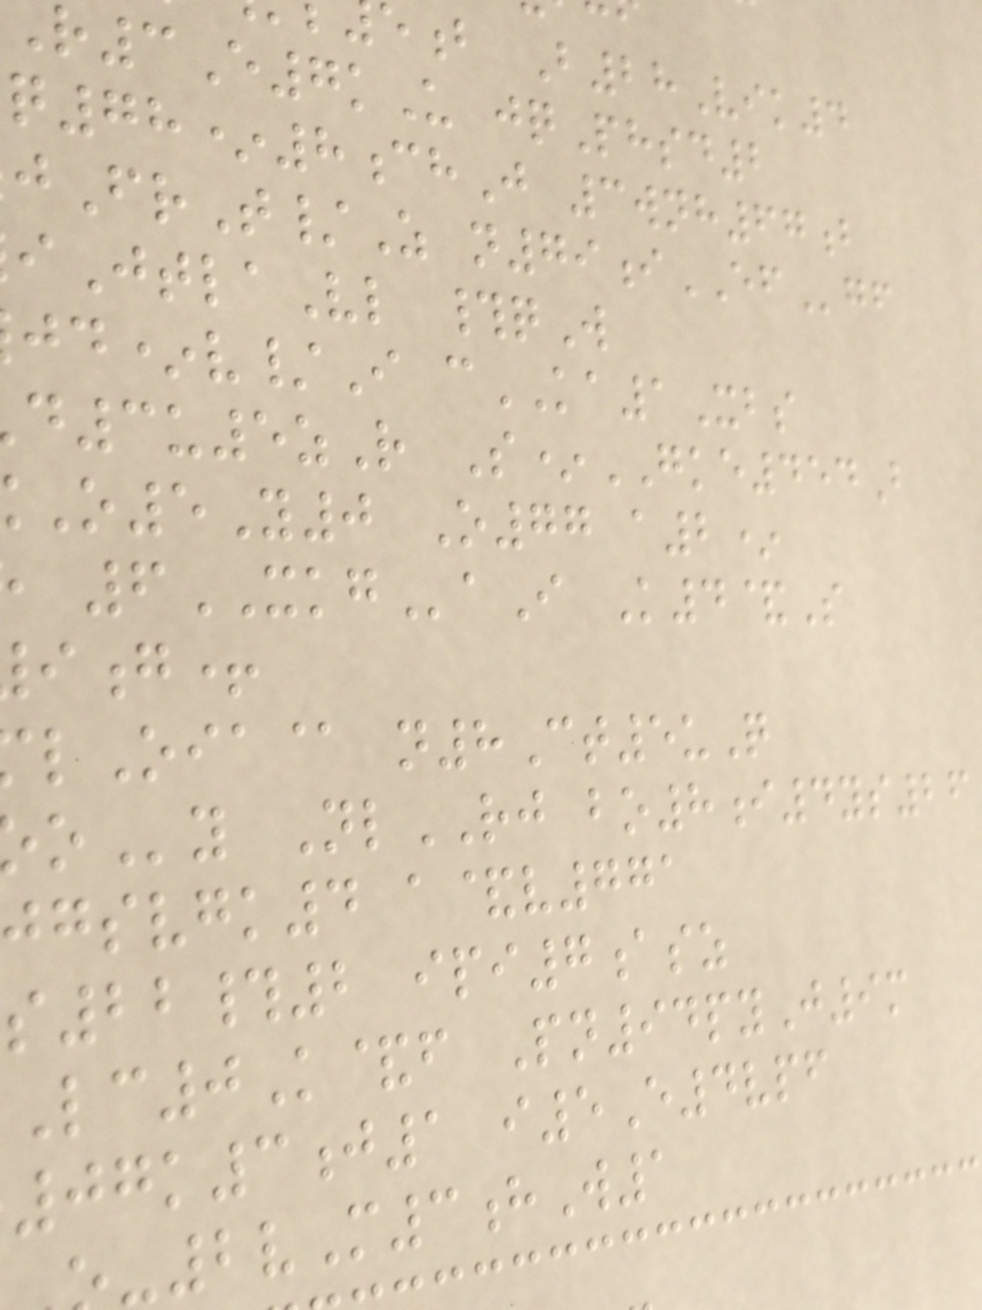b B28Vik4
3E7kU jqPhsd2
78*8chJ 3wnh67b
jFrT/Z n79iEFgf
JtlaVl #qW
*v/I cKA1Xbs
3u5zR S*GKE454B
O5Y0 O77 a2*
6XKGaI K4&S
lOia@ n8Ct5uQ
y NlRJ bo8i4ys26
jgsvgk4 a&v771
s22#2 ipi7asz
Lc0K&f Pn94pyJ9m
07k3j1 i5E4vpf
-2vM3hW1
